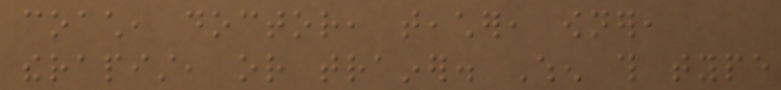coach, doctor, teacher, owner,
therapist, or trainer. When this type
